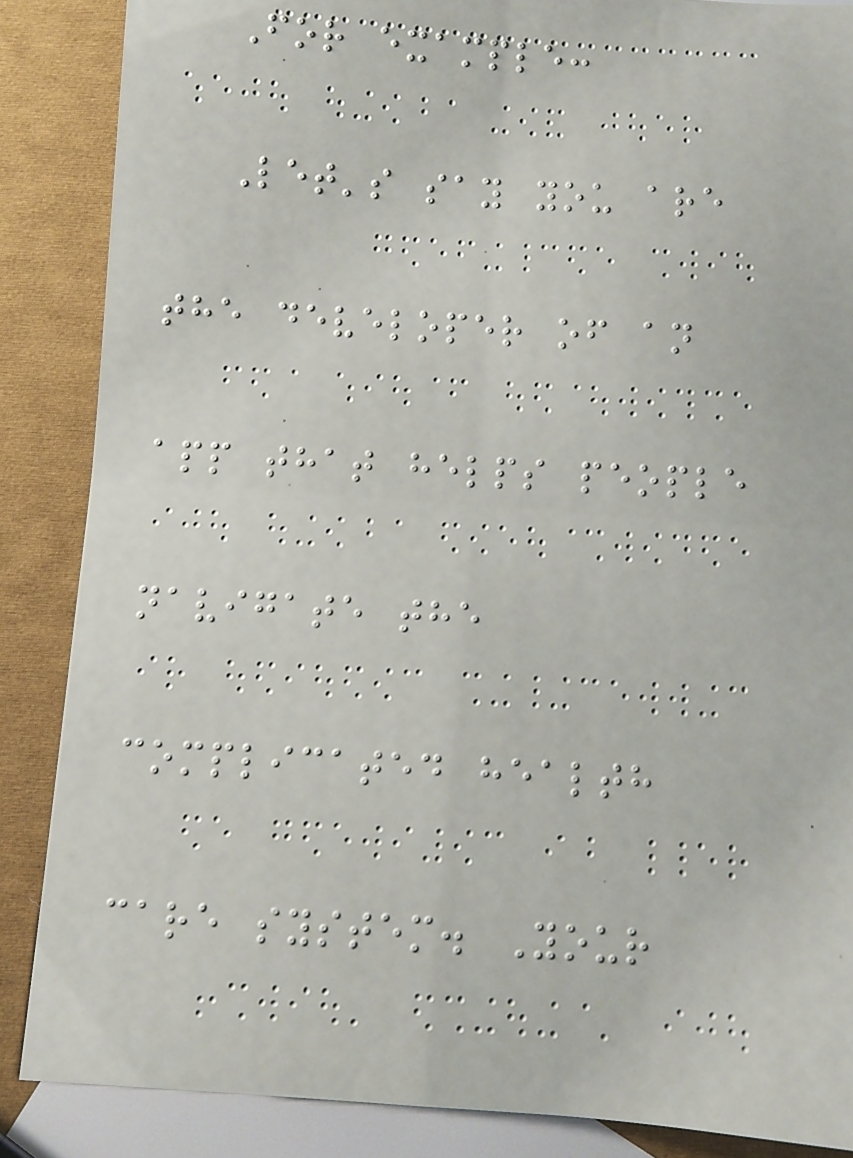For example:
Let's say you are
the developer of an
app that helps people
navigate the
complicated health
care system. Your
